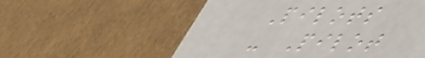Pilots
- Pilot
